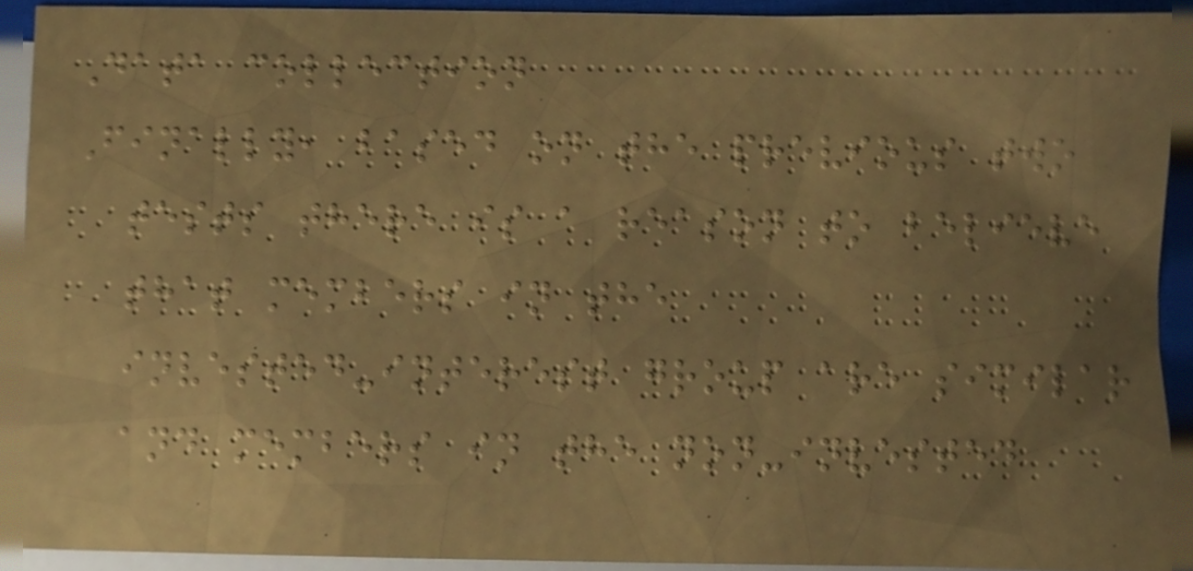Data collection
Finally, based on the previous two
tests there is a reason to believe
that members in the
invested-interest group are similar
and members in the non-invested
